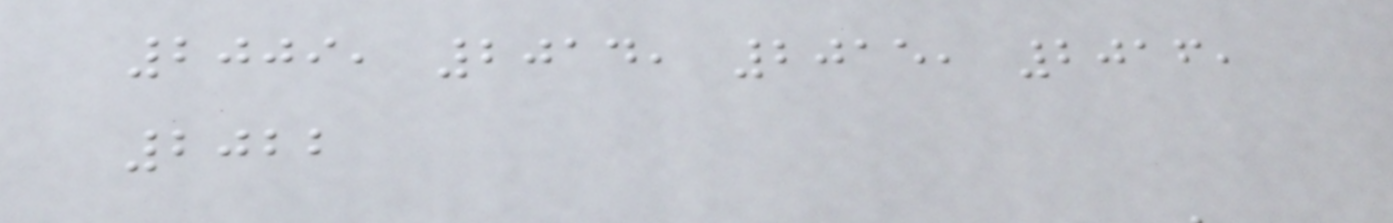2009, 2014, 2015, 2016,
2022
